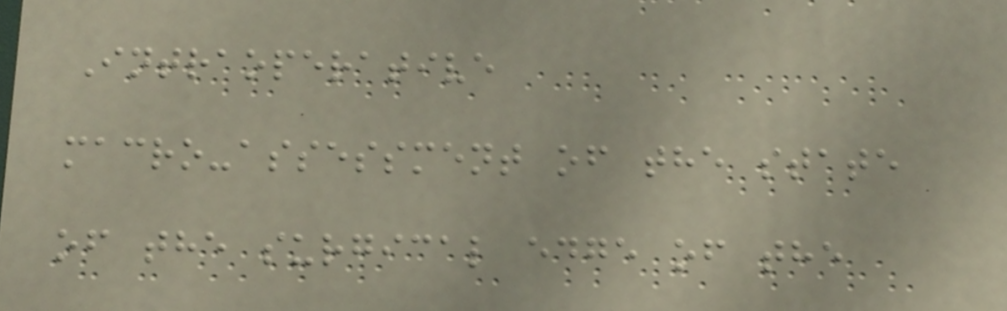Intraoperative
macro-assessment of the state
of the surgical edge of the
